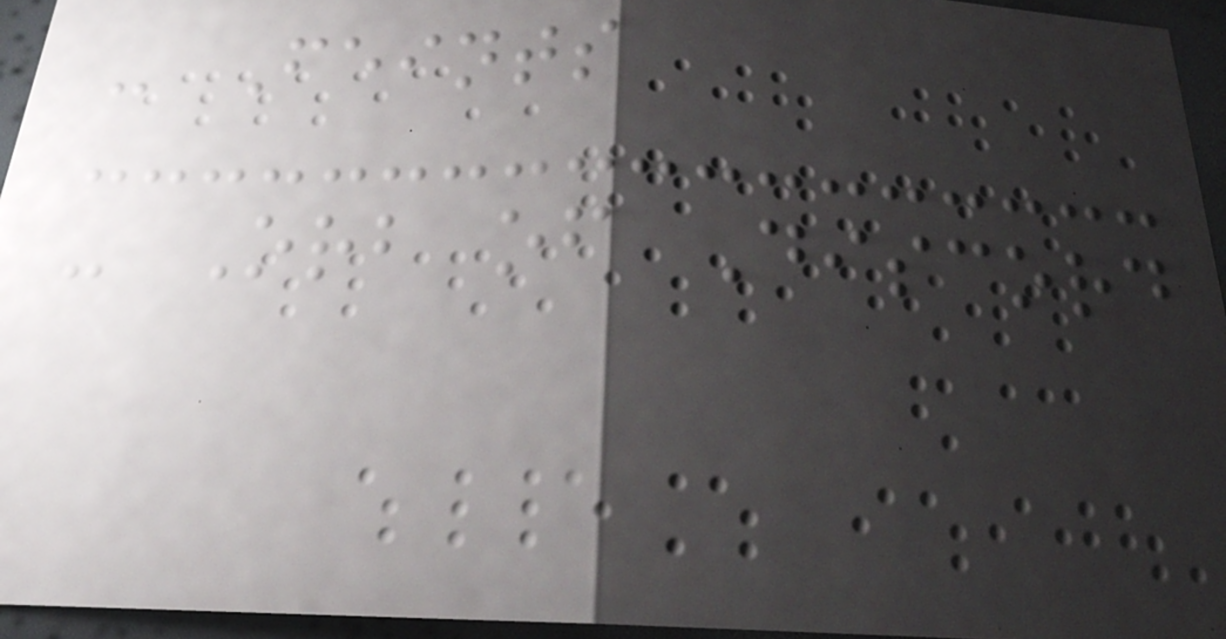- Feints
- Orb of Discord
